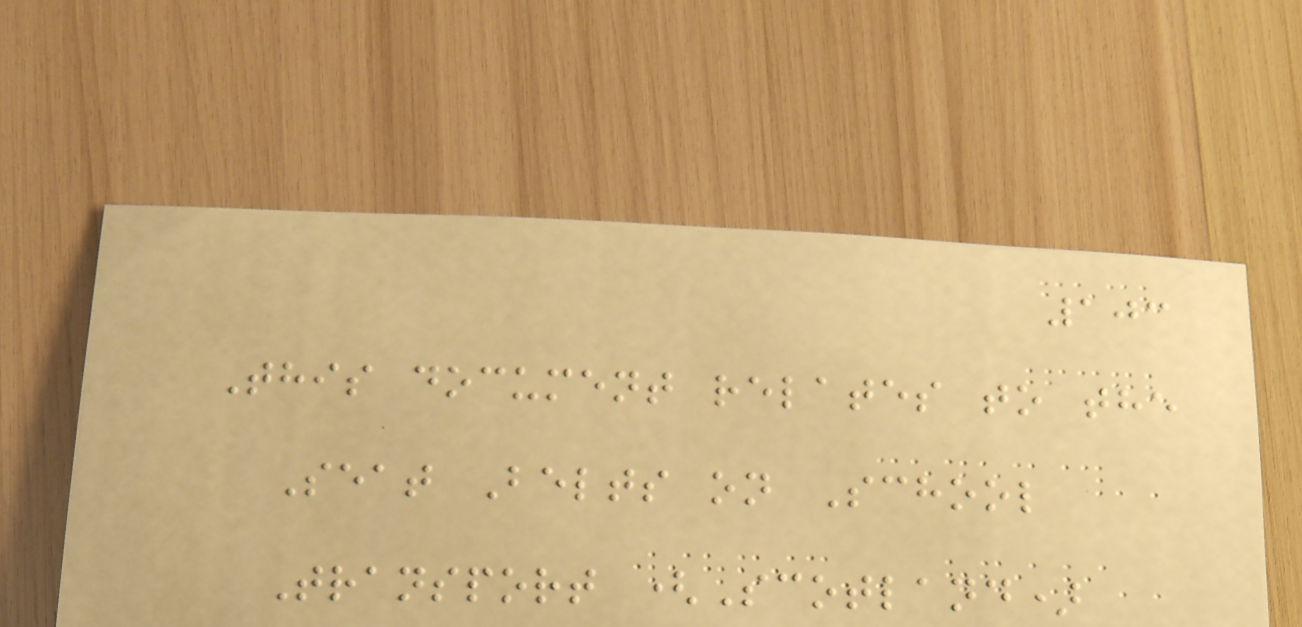103
This document relates to the
Seat Belts on School
Transport (Scotland)
